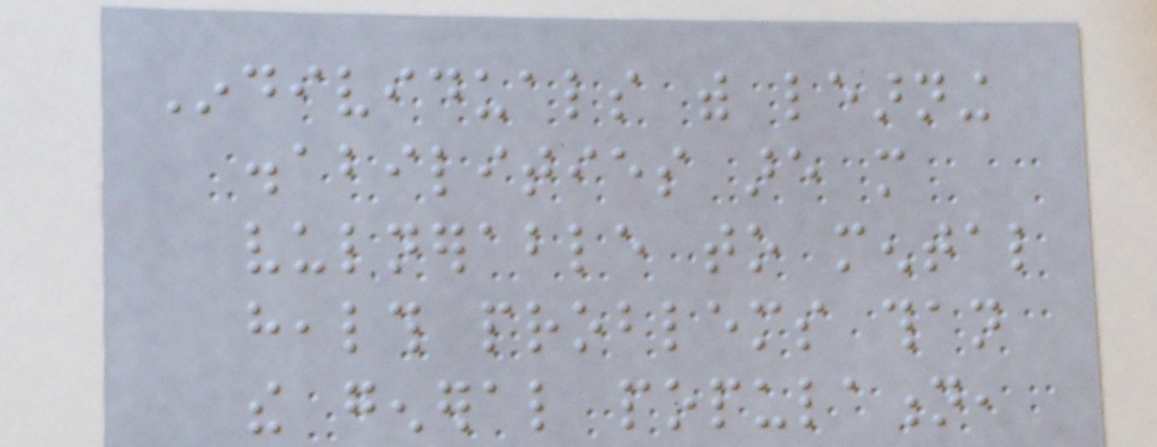Individuals with learning
disabilities are more
vulnerable to mental
health problems than
the general population,
